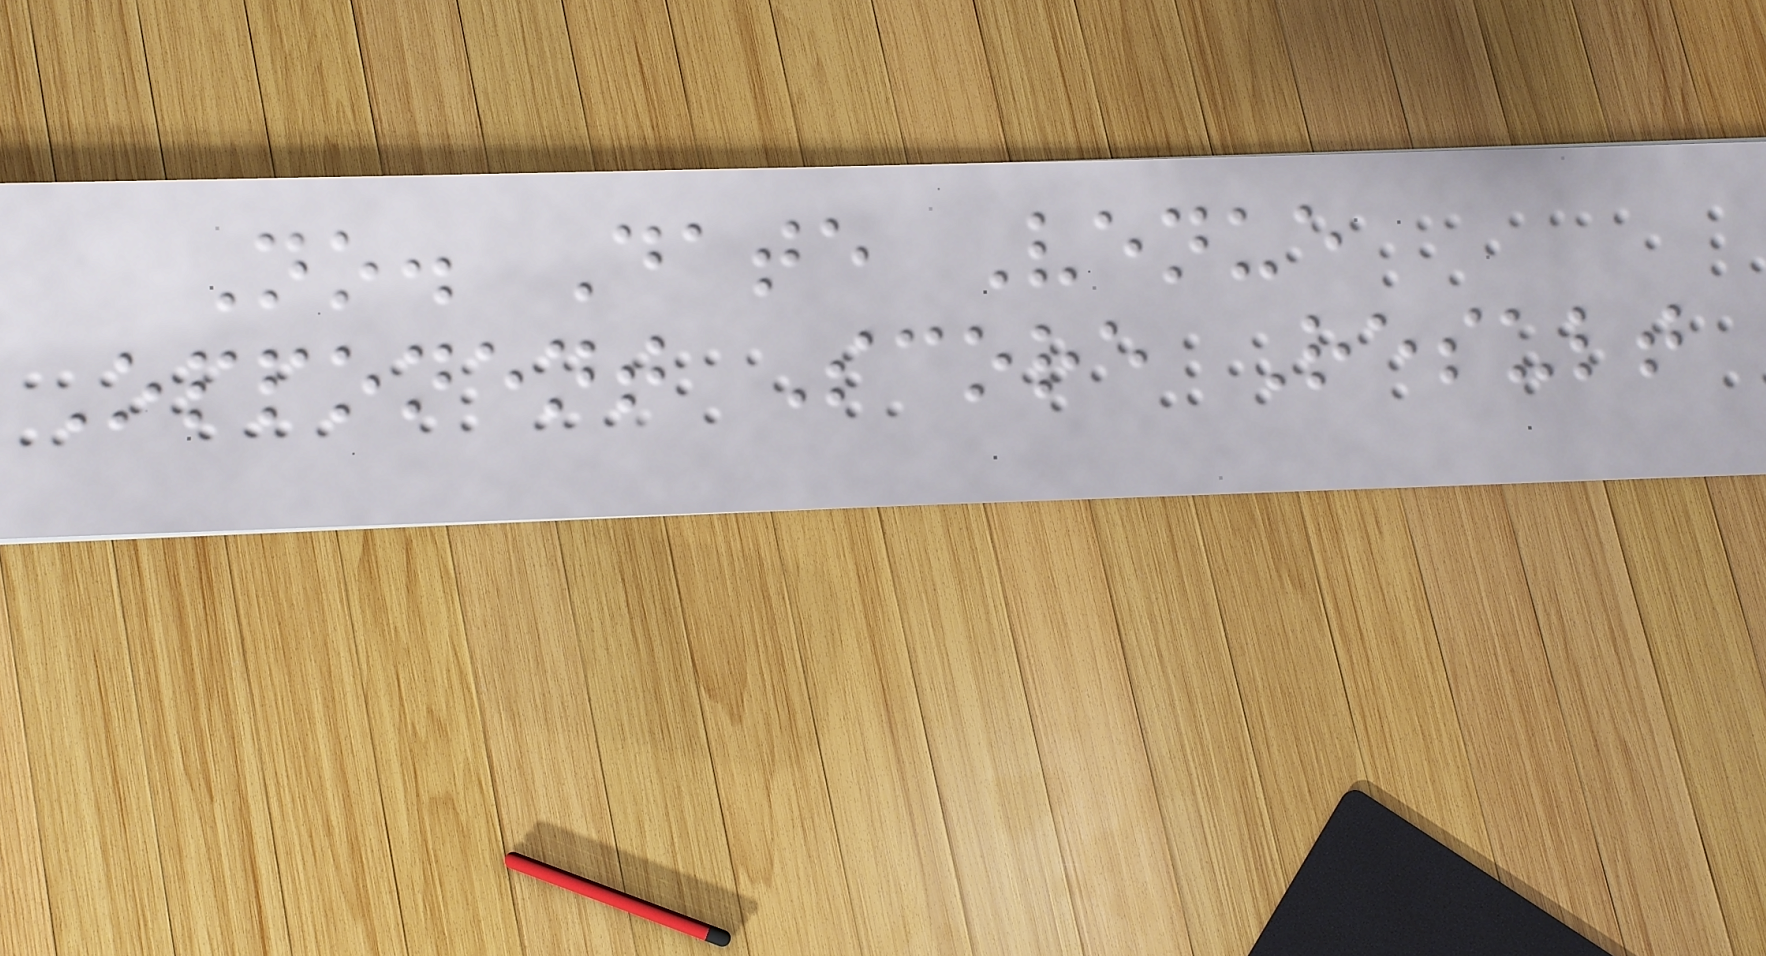No. Date Venue
Opponent Score Result
